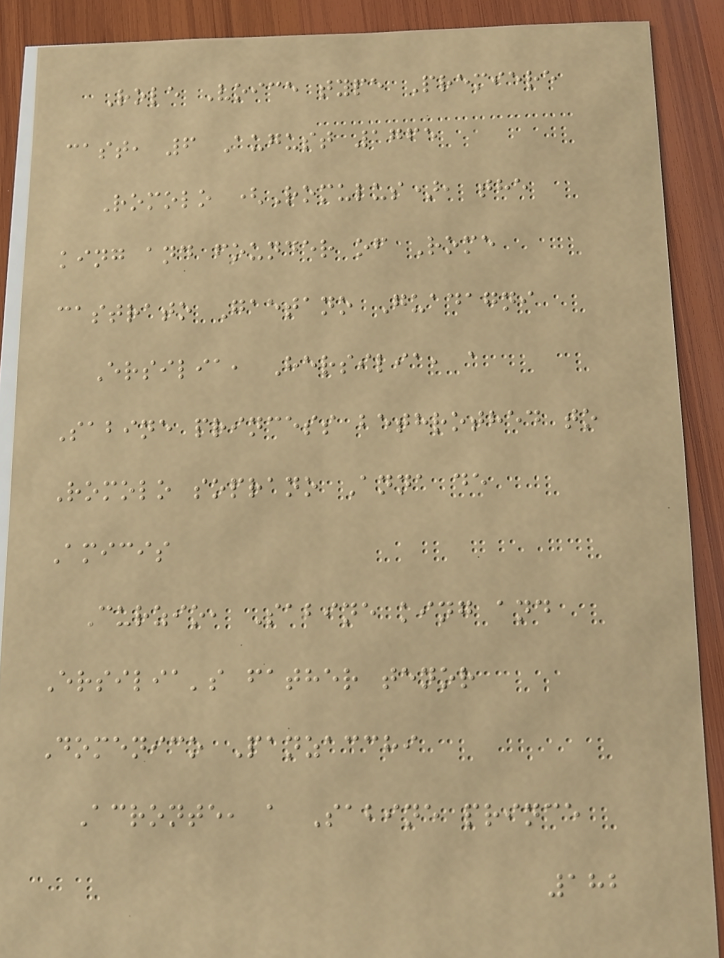Role Voice type Premiere
cast, 6 August 1765
Romolo (Romulus), the
king and founder of Rome
castrato Gaetano Guadagni
Ersilia, Hersilia, a
Sabine princess bethrothed to
Romolo soprano Anna de
Amicis
Curzio, Sabine king and
Ersilia's father tenor
Domenico Panzacchi
Acronte, a Sabine prince
182
